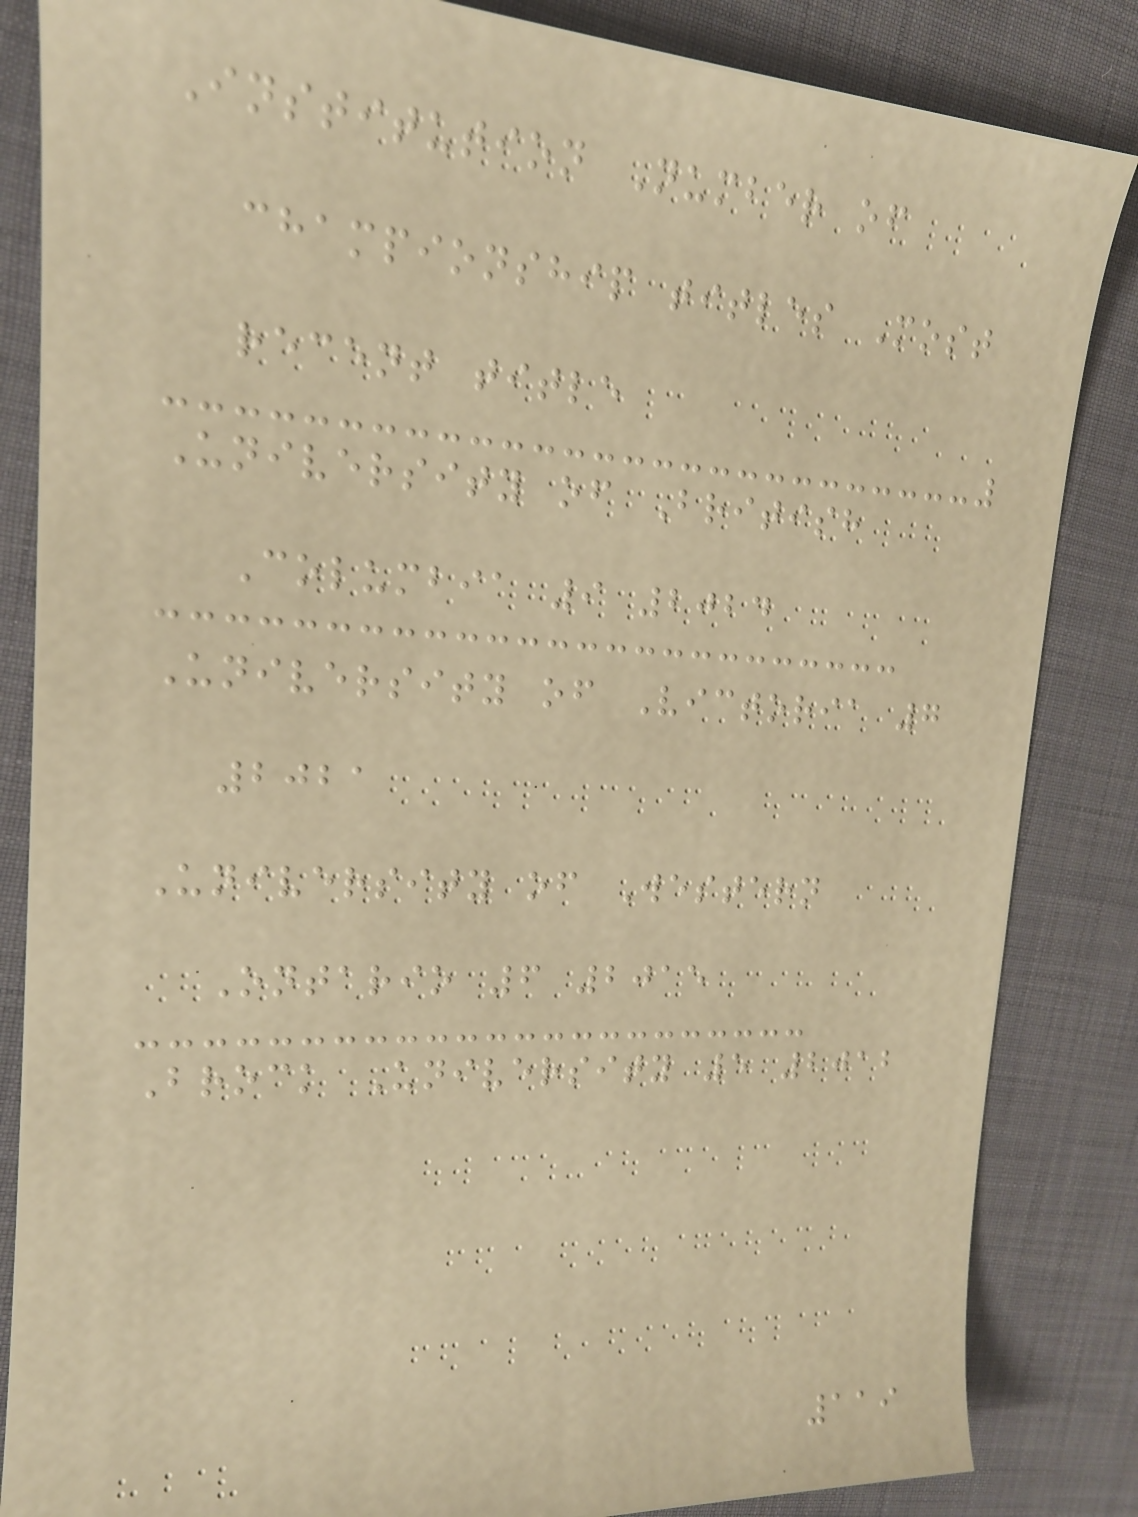Institution Number of
championship titles Most
recent title
University of British
Columbia 9 2024
University of Victoria 7
2021
University of Western
Ontario 6 2015
Brock University 5 2012
119
